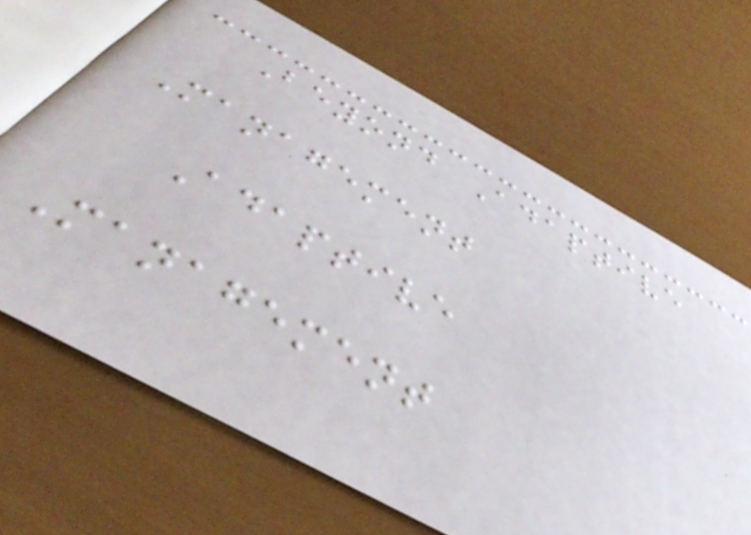Beyond Adaptive
Management
Adaptive
Management
